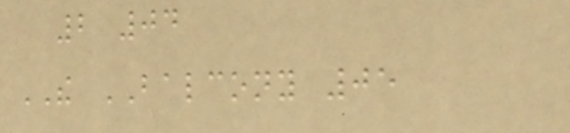2 04
THE BALCONY 05
